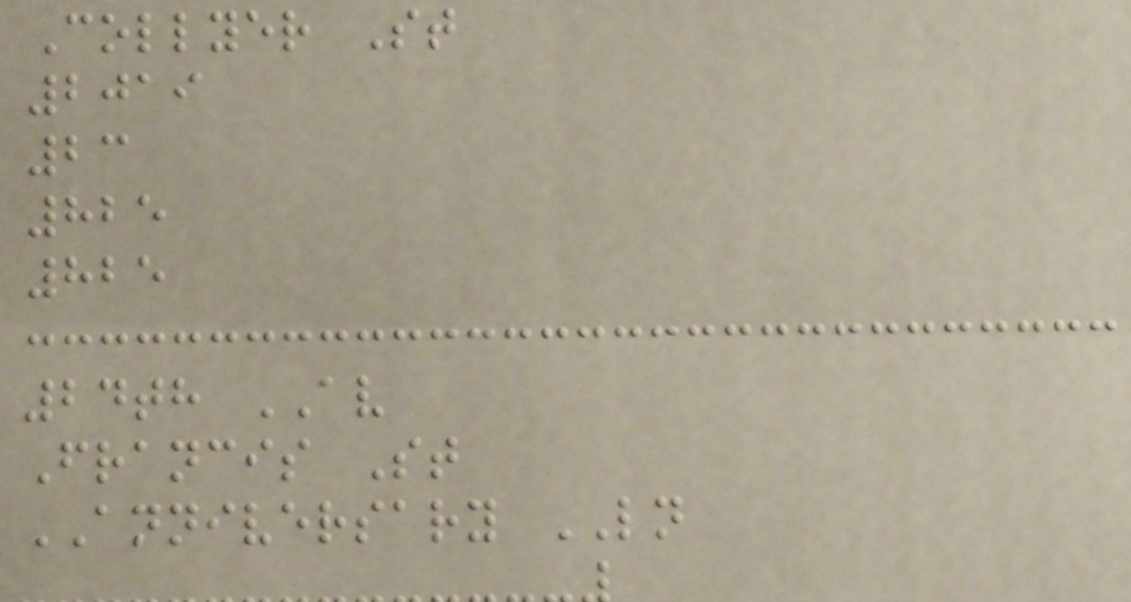Collyer St
2019
23
825
825
24th AV
Francis St
ANNIVERSARY LN
